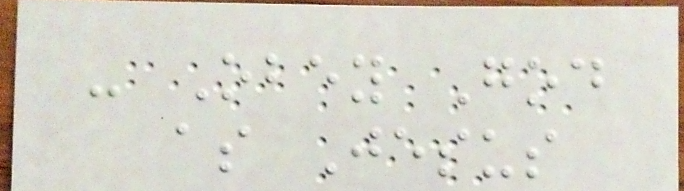- Obey God
as Jesus
